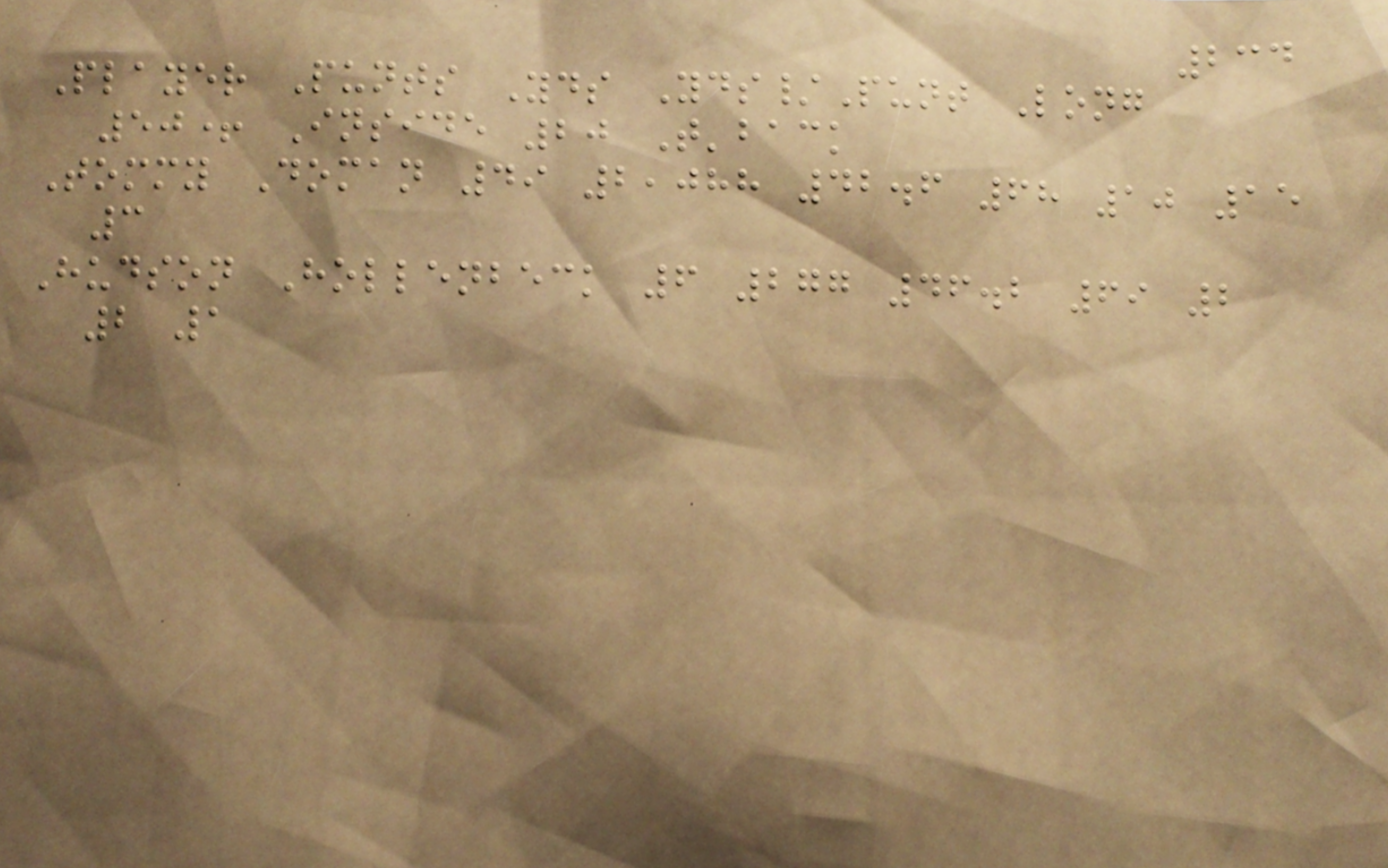234
Player Punts Yds Yds/Punt Long
50+ Inside 20 T'back
Tommy Doman 49 2,088 42.6 68 10 15
3
Hudson Hollenbeck 6 277 46.2 69 2
2 1
